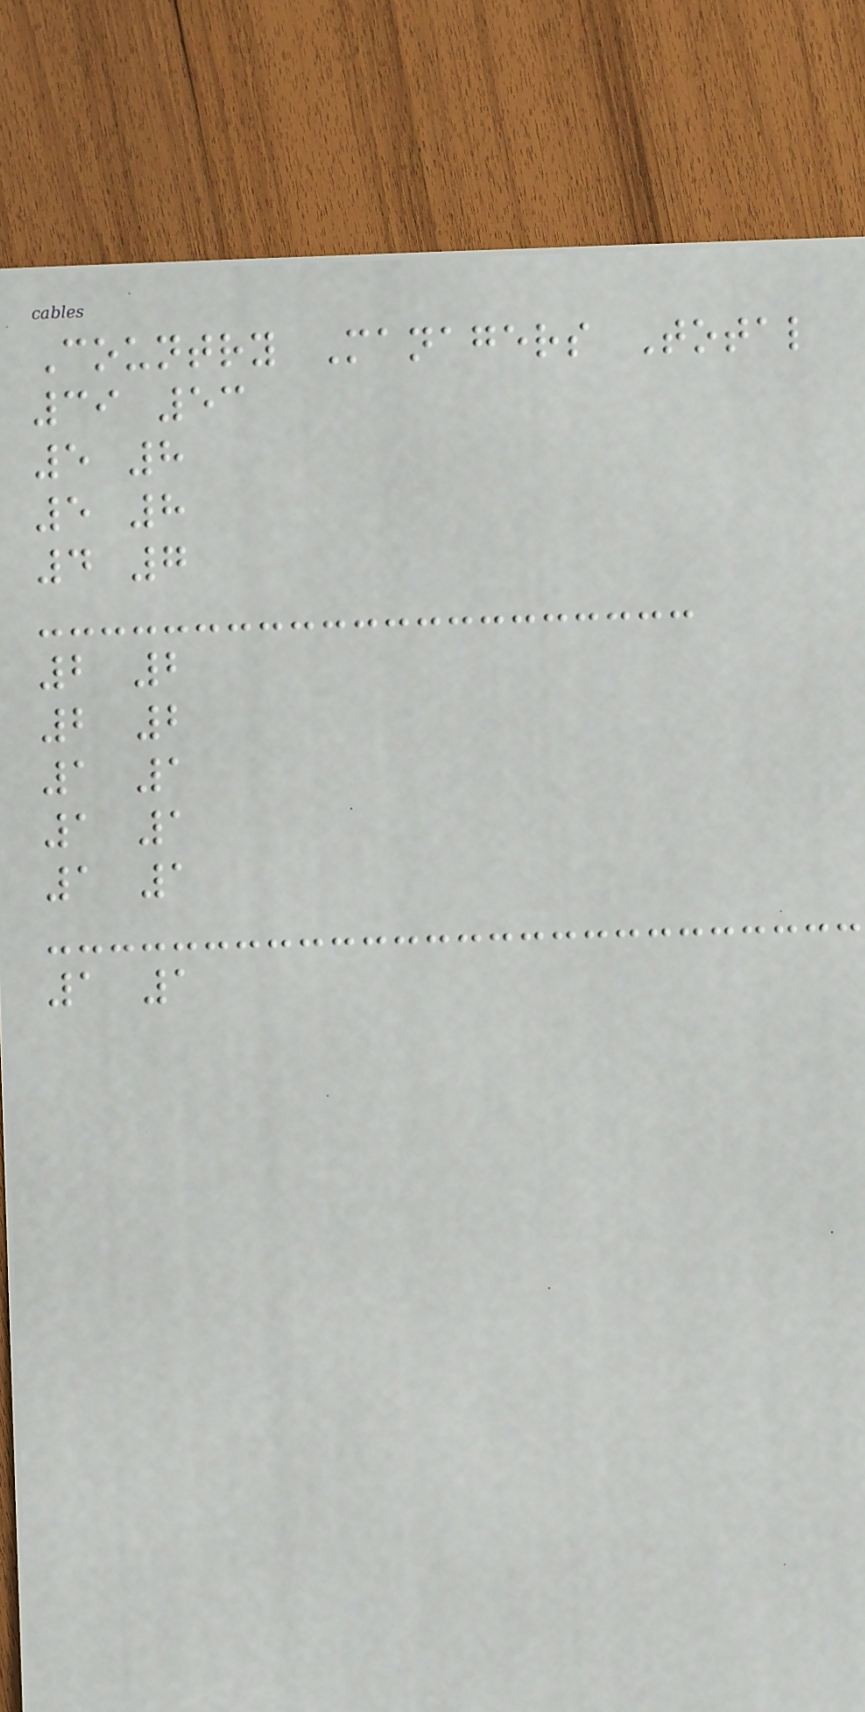Country Managers Total
39 53
5 8
5 8
4 7
2 2
2 2
1 1
1 1
1 1
1 1
